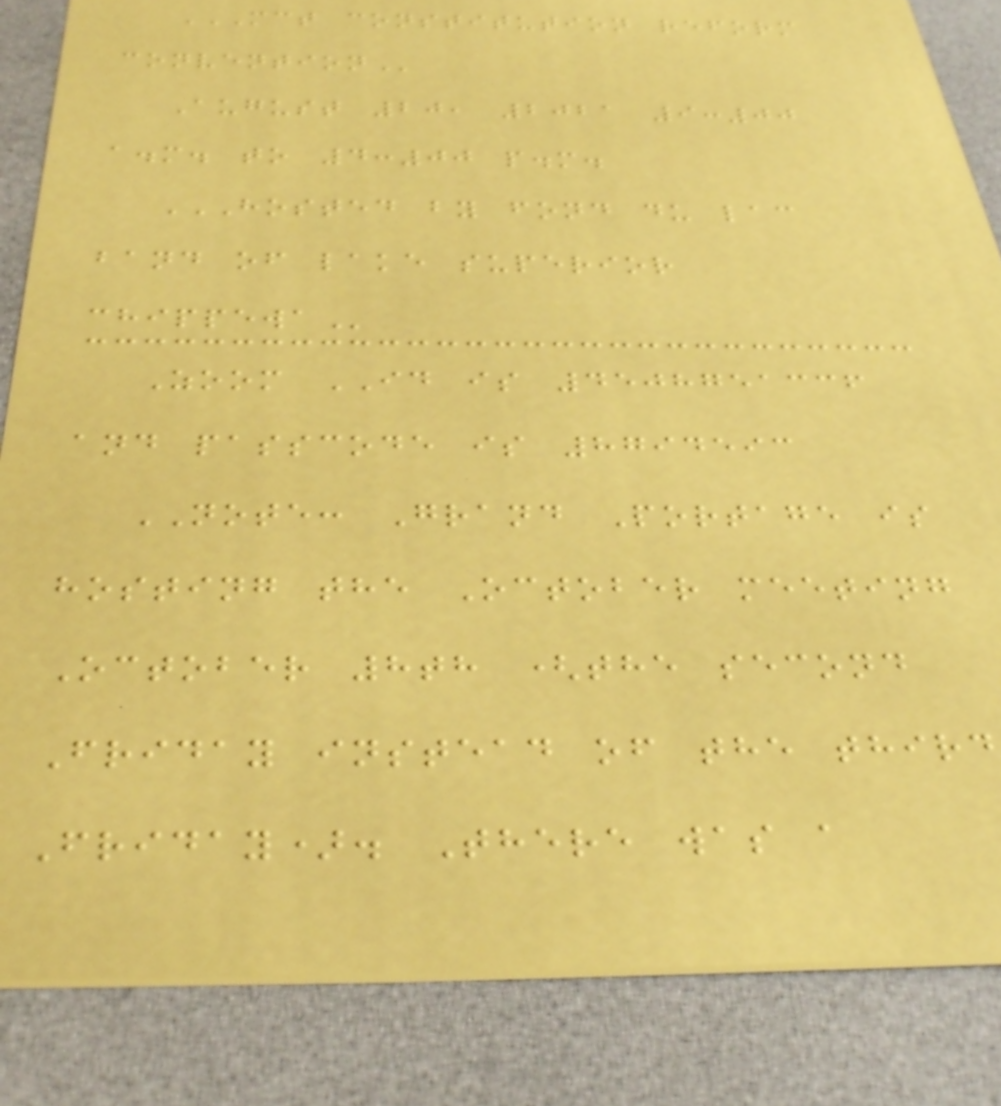MCT CONSTITUTION REFORM
CONVENTION
August 20, 2021 9:00
a.m. to 4:00 p.m.
HOSTED BY FOND DU LAC
BAND OF LAKE SUPERIOR
CHIPPEWA
Zoom ID is 4508751336
and passcode is 8794593
NOTE: Grand Portage is
hosting the October meeting
October 8th (the second
Friday instead of the third
Friday). There was a
